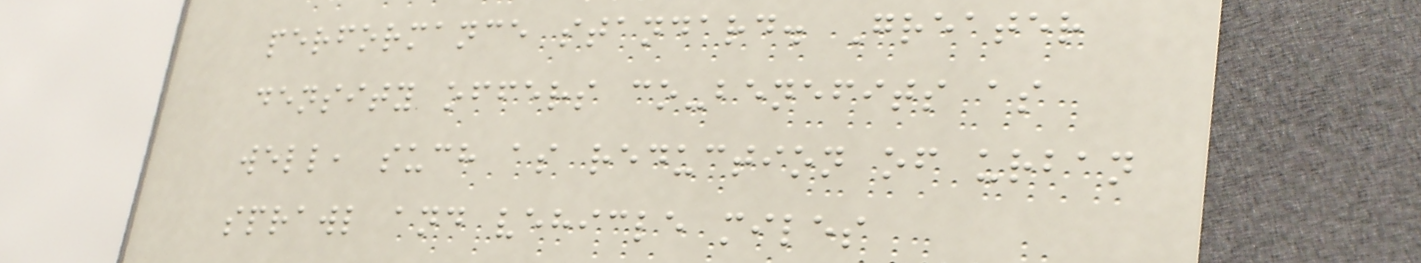performance standard. Greater
density offers co-benefits as
well, such as reduction of urban
sprawl and vehicle miles
